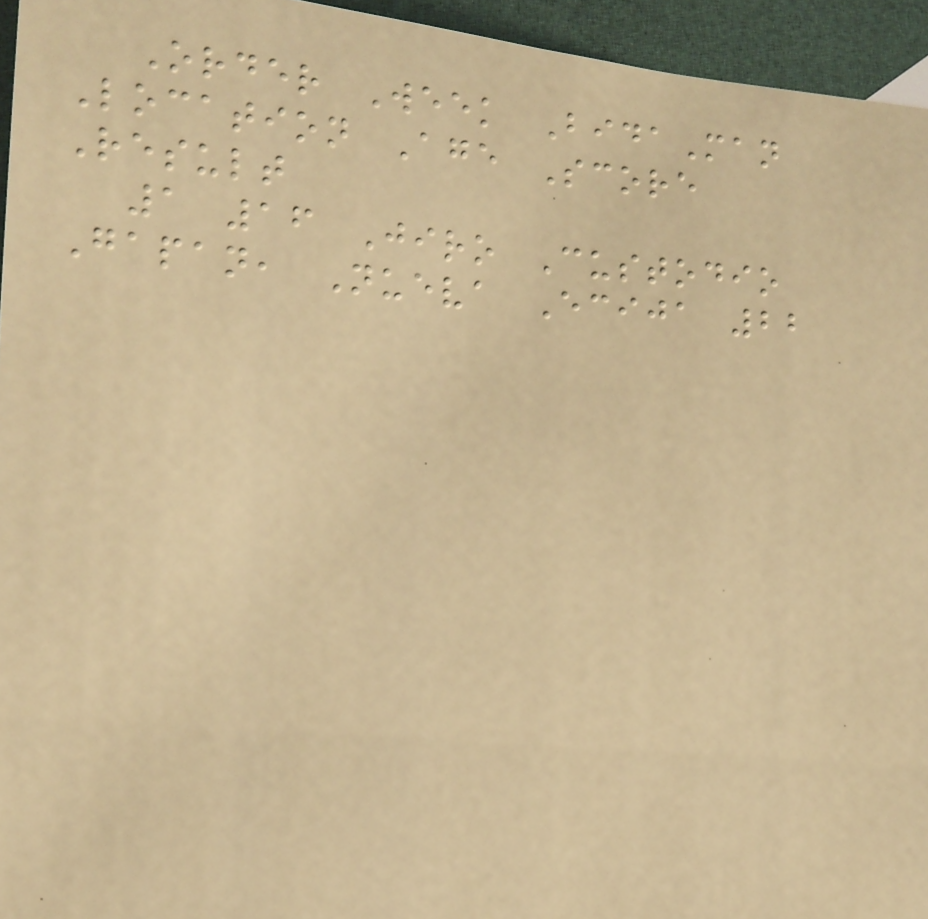Order Week BidaMan
Location Age Score
Result
1 16 Jiro Custodio
Gapan, Nueva Ecija 22
